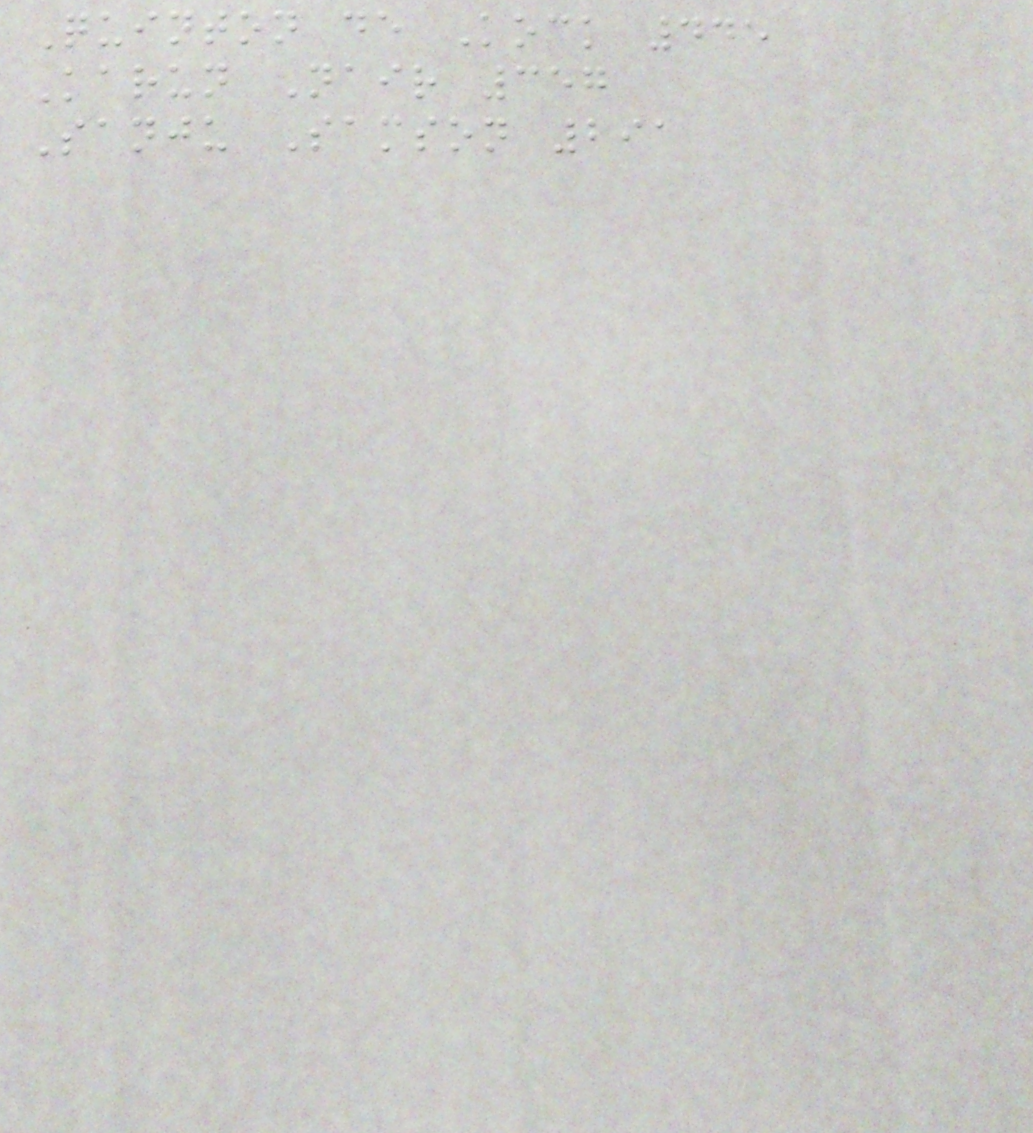Quinton de Kock 445
Karun Nair 357
Sanju Samson 291
